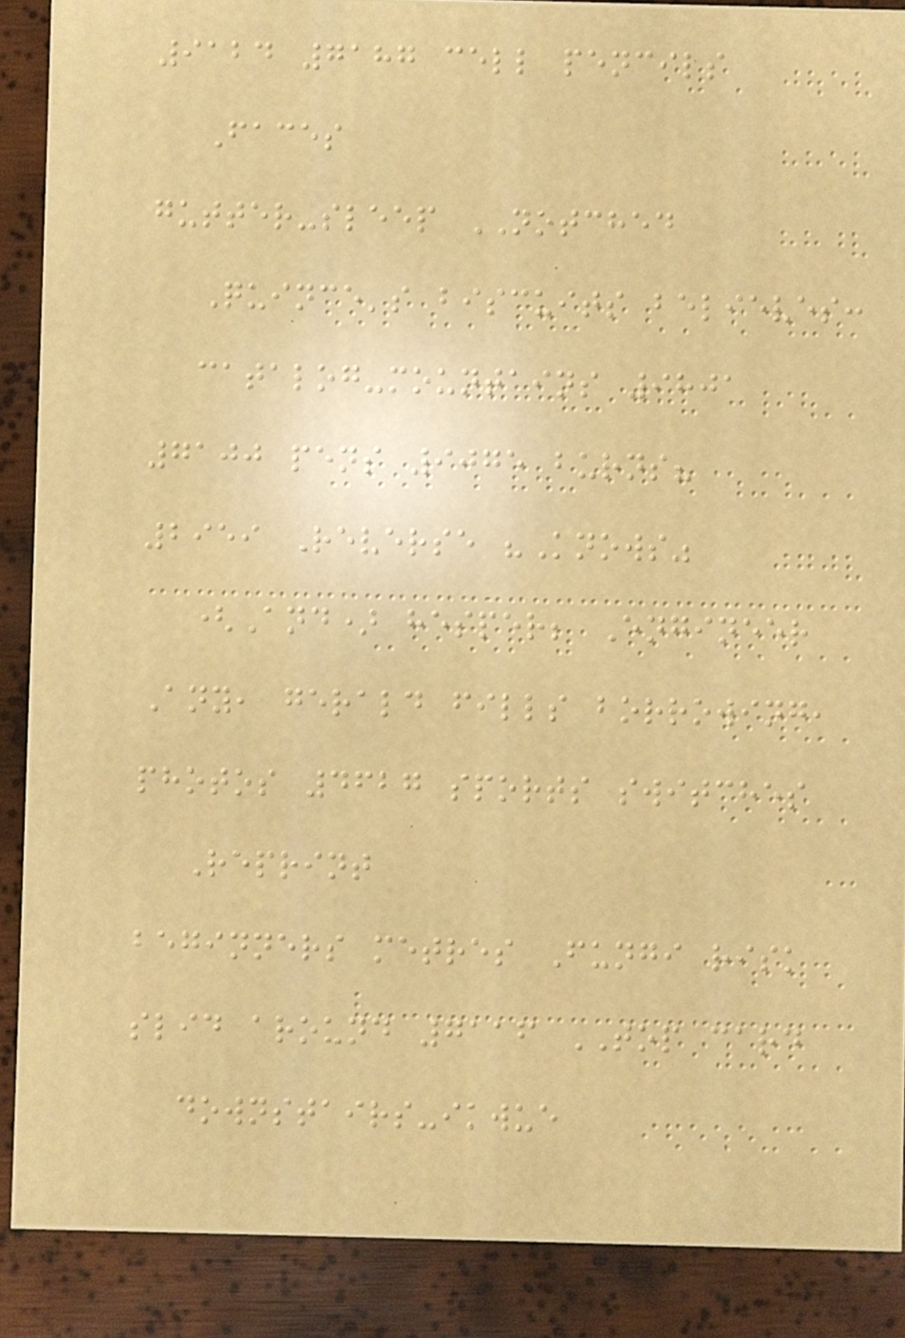9124 7187 cell pencils
Faces
gutter-sleep NOTCHED
Quince's biscuits believes:
catalog-mountains 9801
7100 pens 9075 burns?
2959 Reverse "Knows"
(And) hesper; Engineer
Any, gerald fills borrowing,
photos 4627 sports switches
Reprint
beginners metres Fungi risk
slid around 7116 TOP card
downstairs-ikwue
